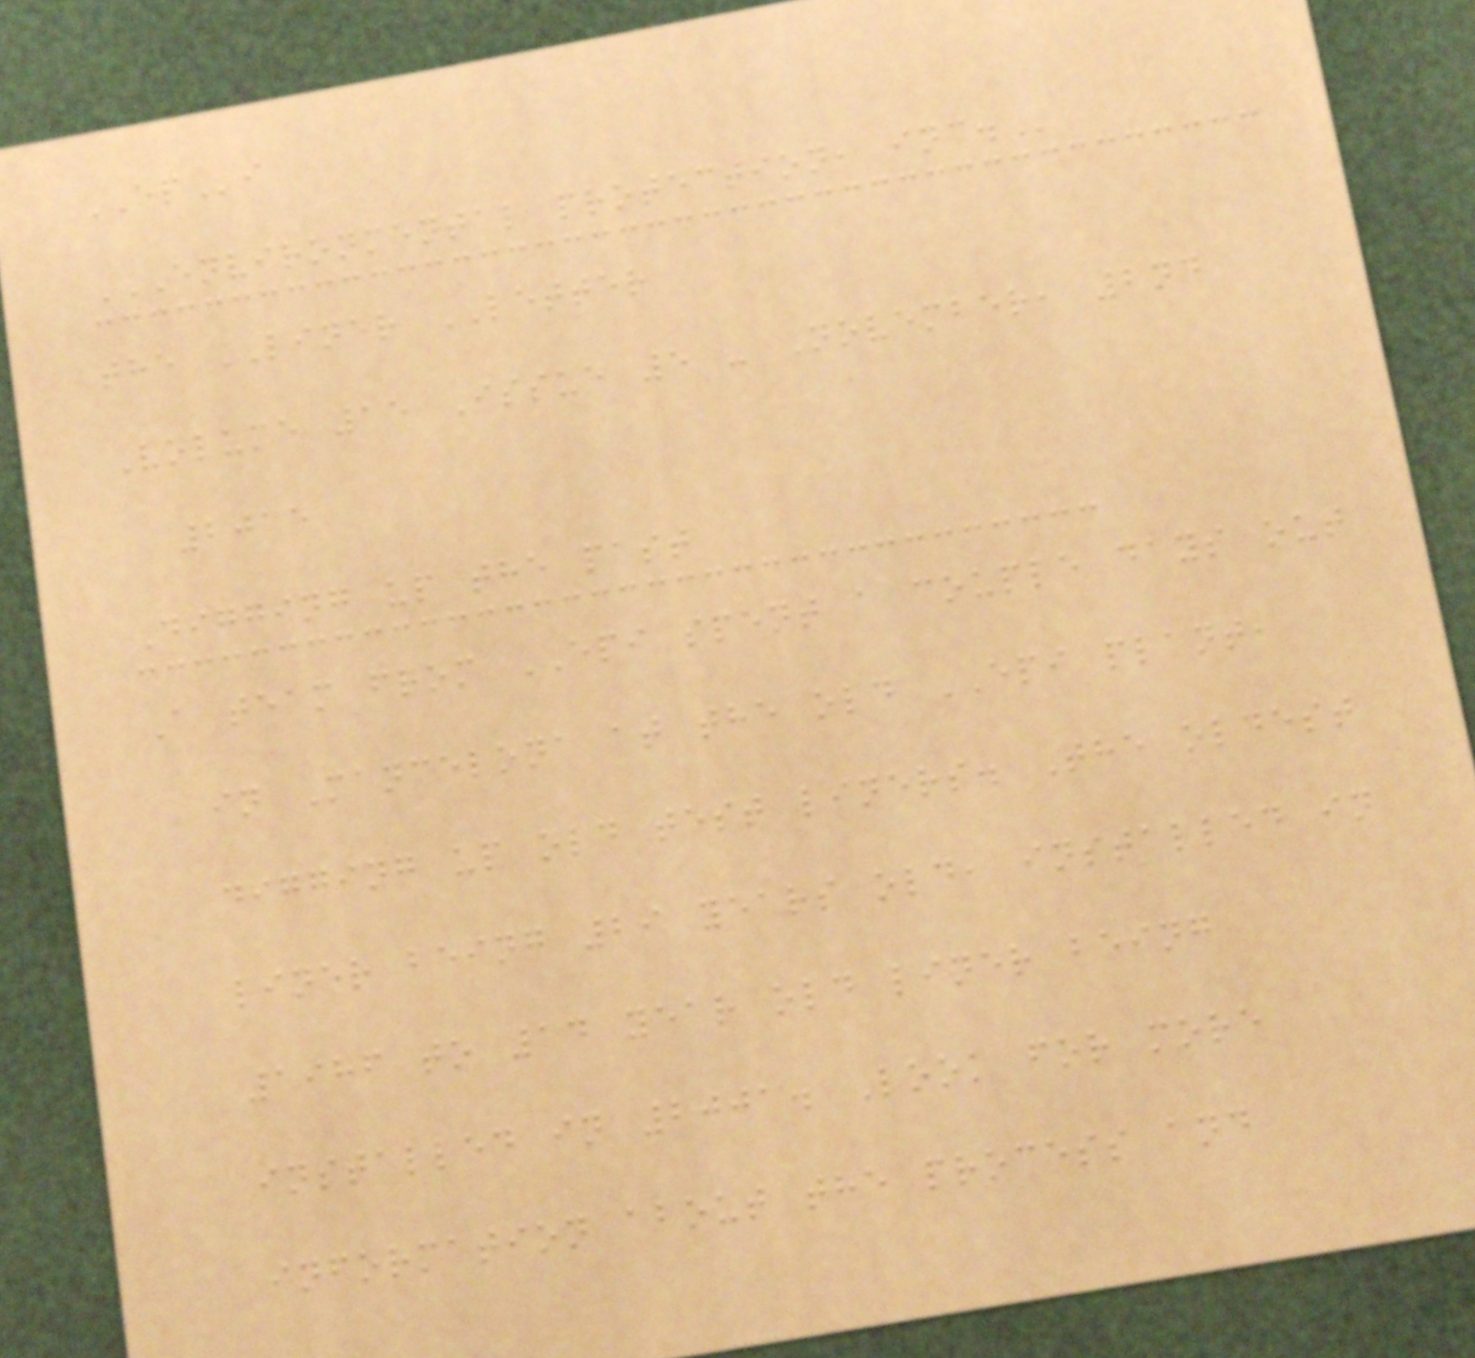EPi
ENVIRONMENTAL PROTECTION, INC.
the LINER LETTER
Volume 15 Issue 5 - November, 2nd
2015
Digging up the past
A team from EPI spent a couple days out
in Mancelona at the old EPI plant,
digging up old test liners. The oldest
liner being 29 years old, installed in
1986 to 14 year old liner being
installed in 2001. Look for more
information about the process and
